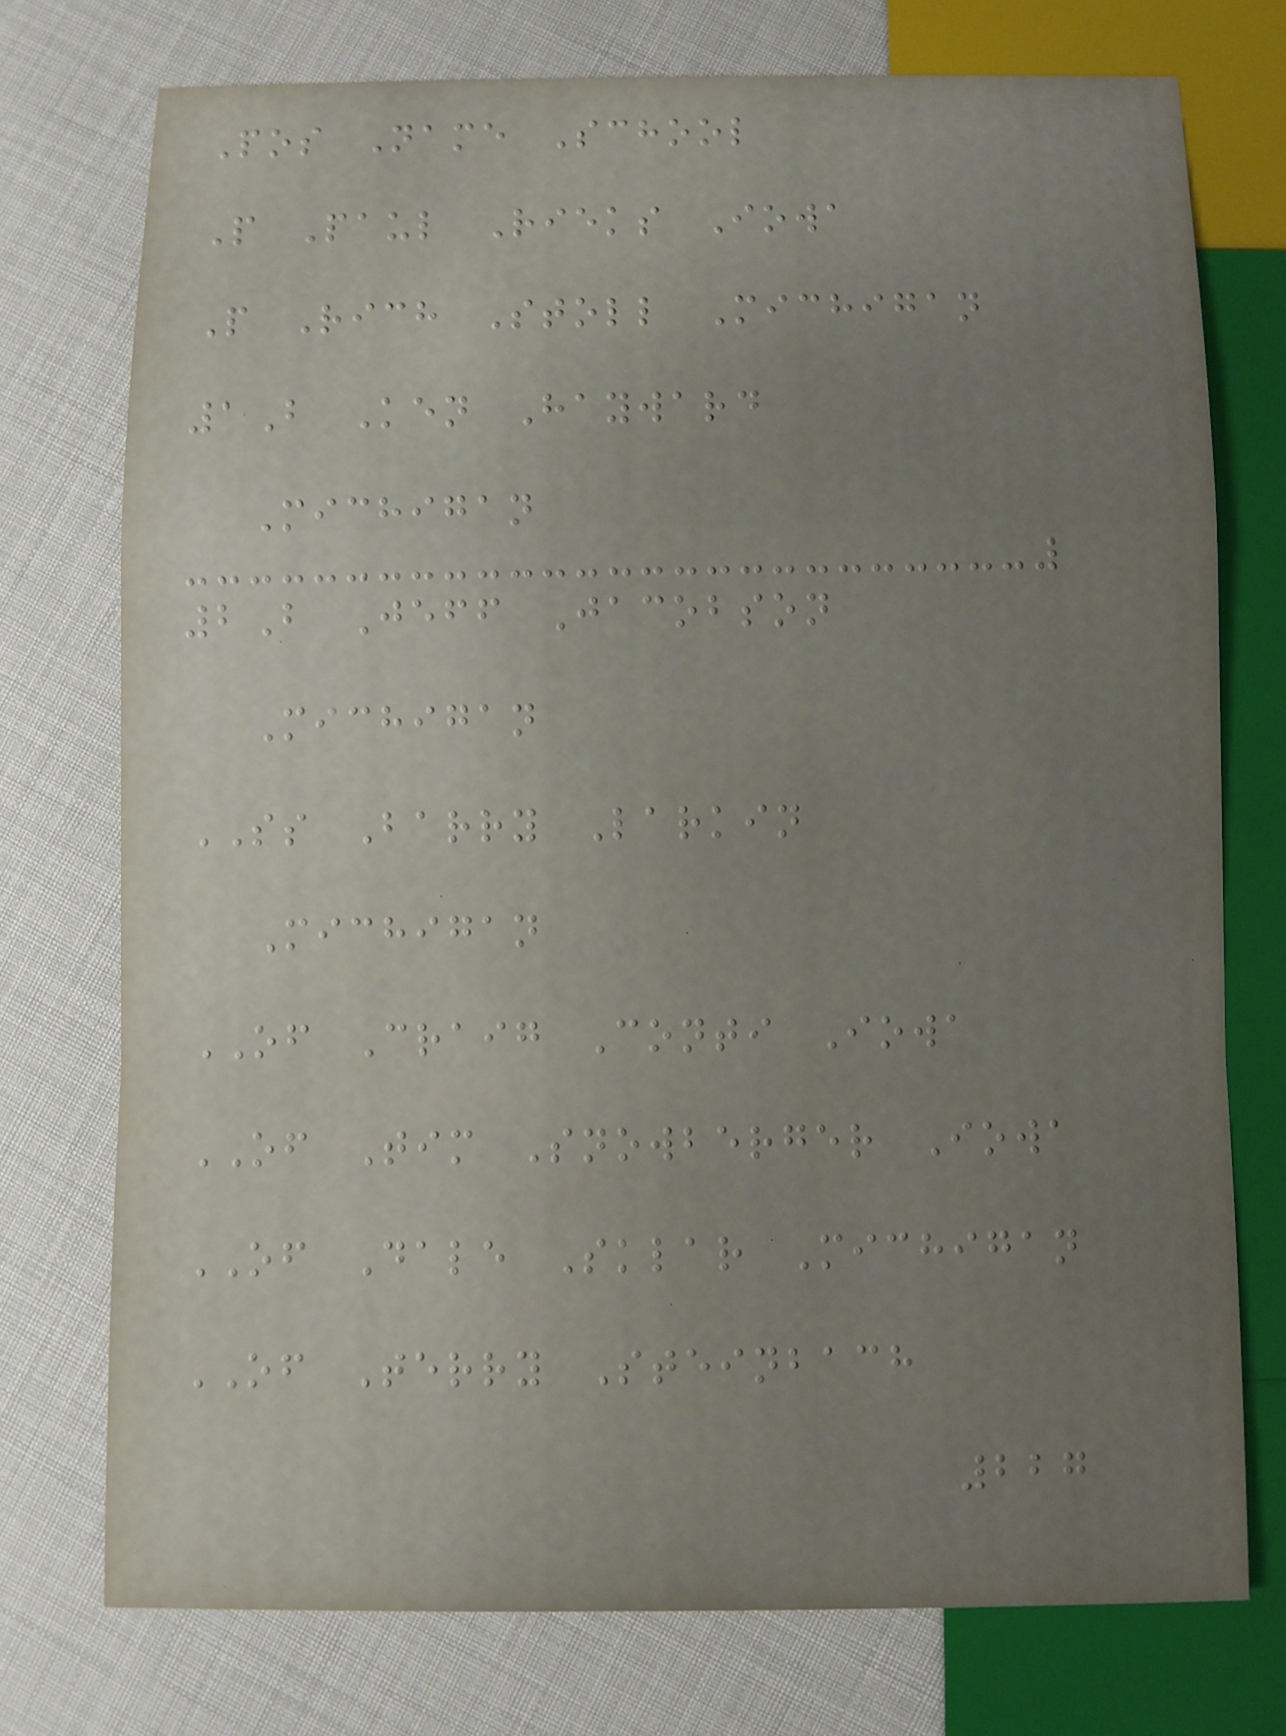Pos Name School
P Paul Rieks Iowa
P Rich Stoll Michigan
1B Ken Hayward
Michigan
2B Jeff Jacobson
Michigan
SS Barry Larkin
Michigan
OF Craig Conti Iowa
OF Tim Snowberger Iowa
OF Dale Sklar Michigan
OF Terry Steinbach
227
